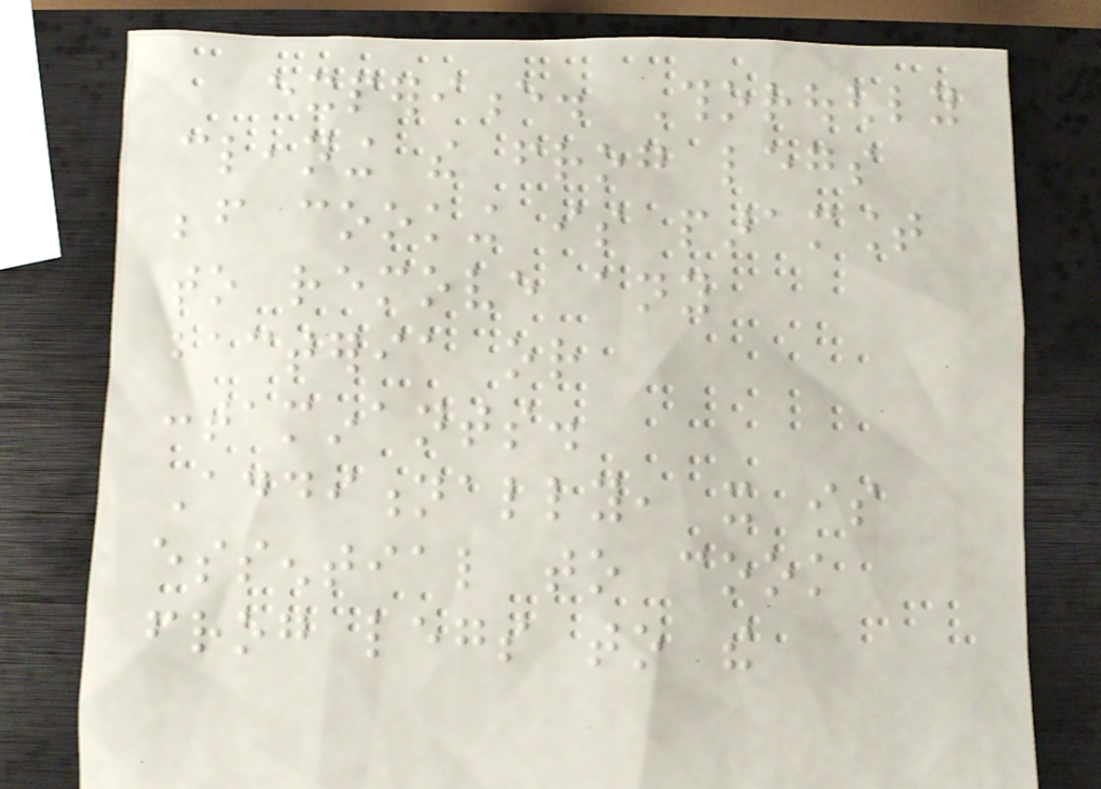experience. Thoroughly
cleaning the frog legs
before cooking is paramount
to remove any
bacteria or
contaminants.
Additionally, it is
essential to cook
frog legs to the
